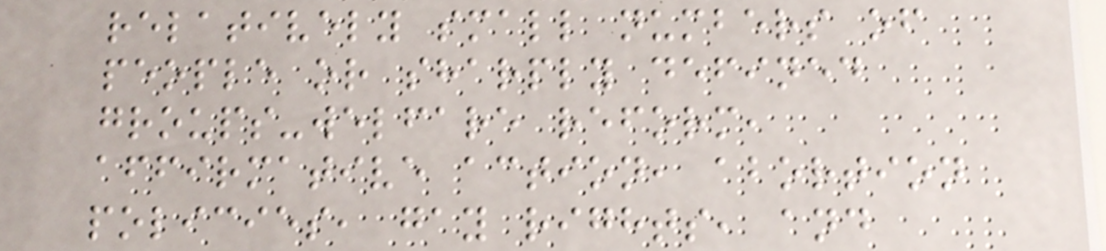relatively small numbers of
people or sharply defined
groups-welfare reform,
affirmative action, abortion
policies, gay rights, and
